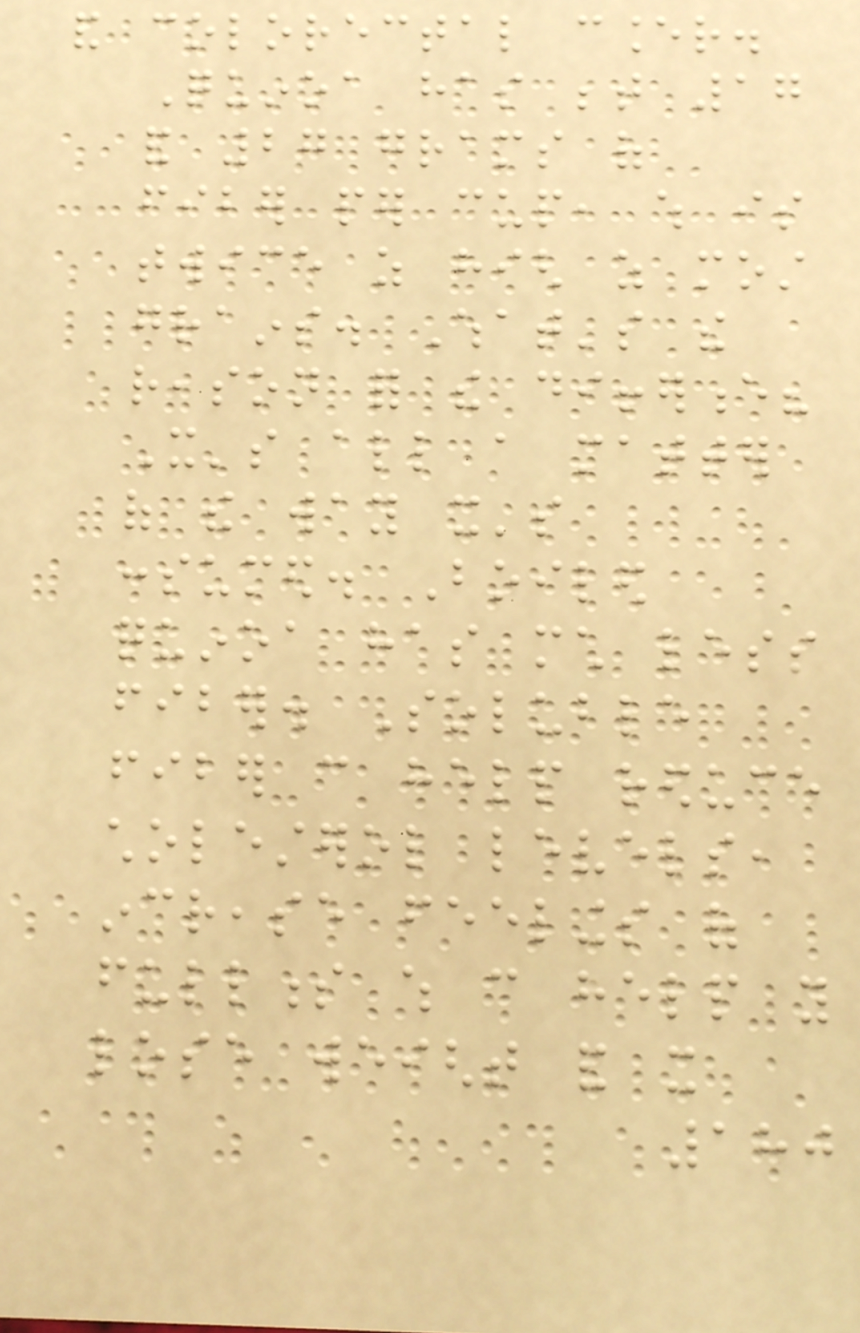and colorectal cancer.
Quinoa has between 17
and 27 grams of
fiber per cup, which is
twice as high as most
grains. What's the
reason for the difference?
It's all a matter
of the way it's
consumed. Boiled
quinoa has much less
fiber. Soluble
fiber can help reduce
cholesterol levels,
increase feelings of
fullness which can help you
lose weight and it
180
